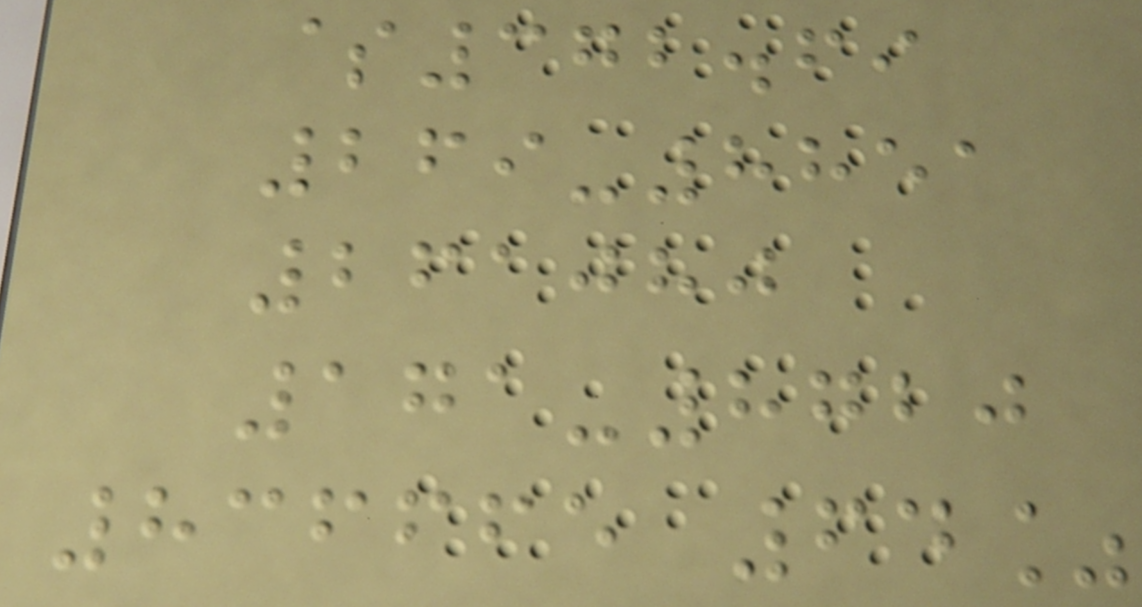$372.69
269-8851
261080
171-8720
836665 64%
